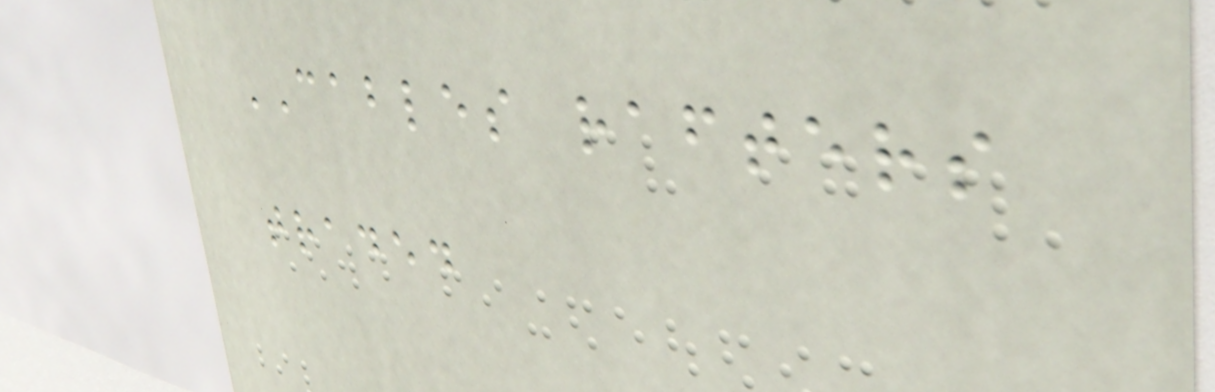CABLES rafters
traded
